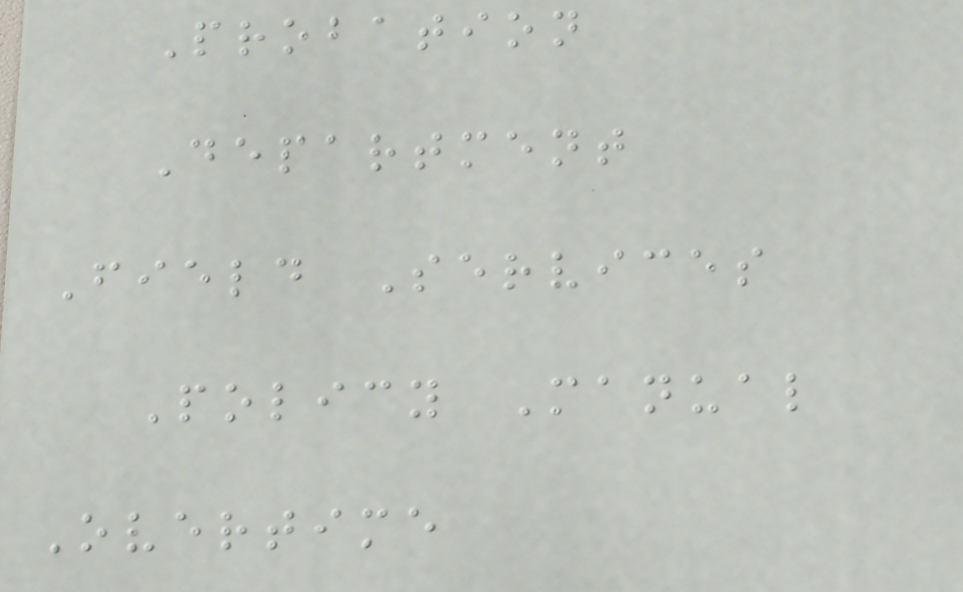Probation
Department
Field Services
Policy Manual
Overtime
